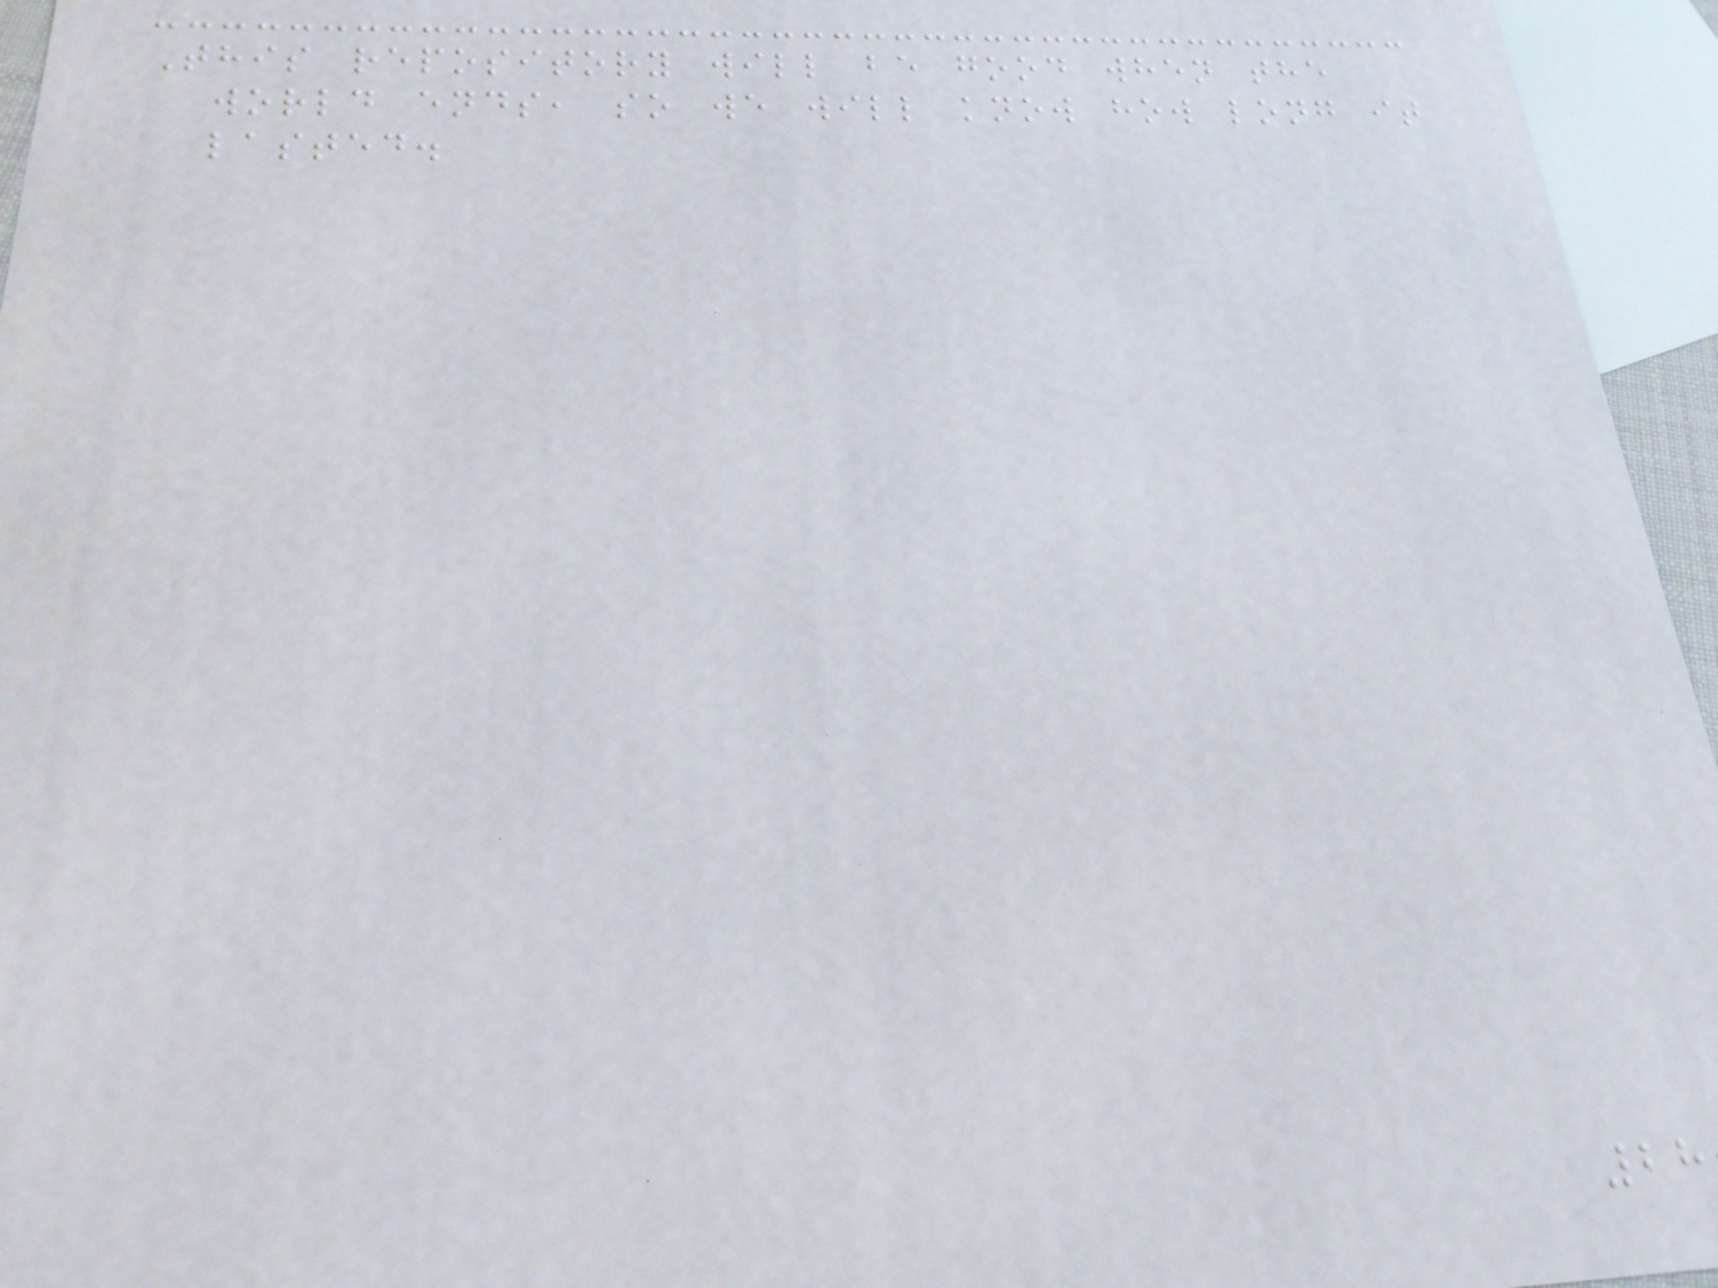This repository will be good when the
world ends, so we will know how long it
lasted.
